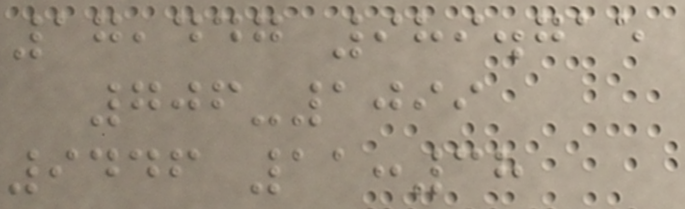17,447 989.715
706-1099
9446 11:38
